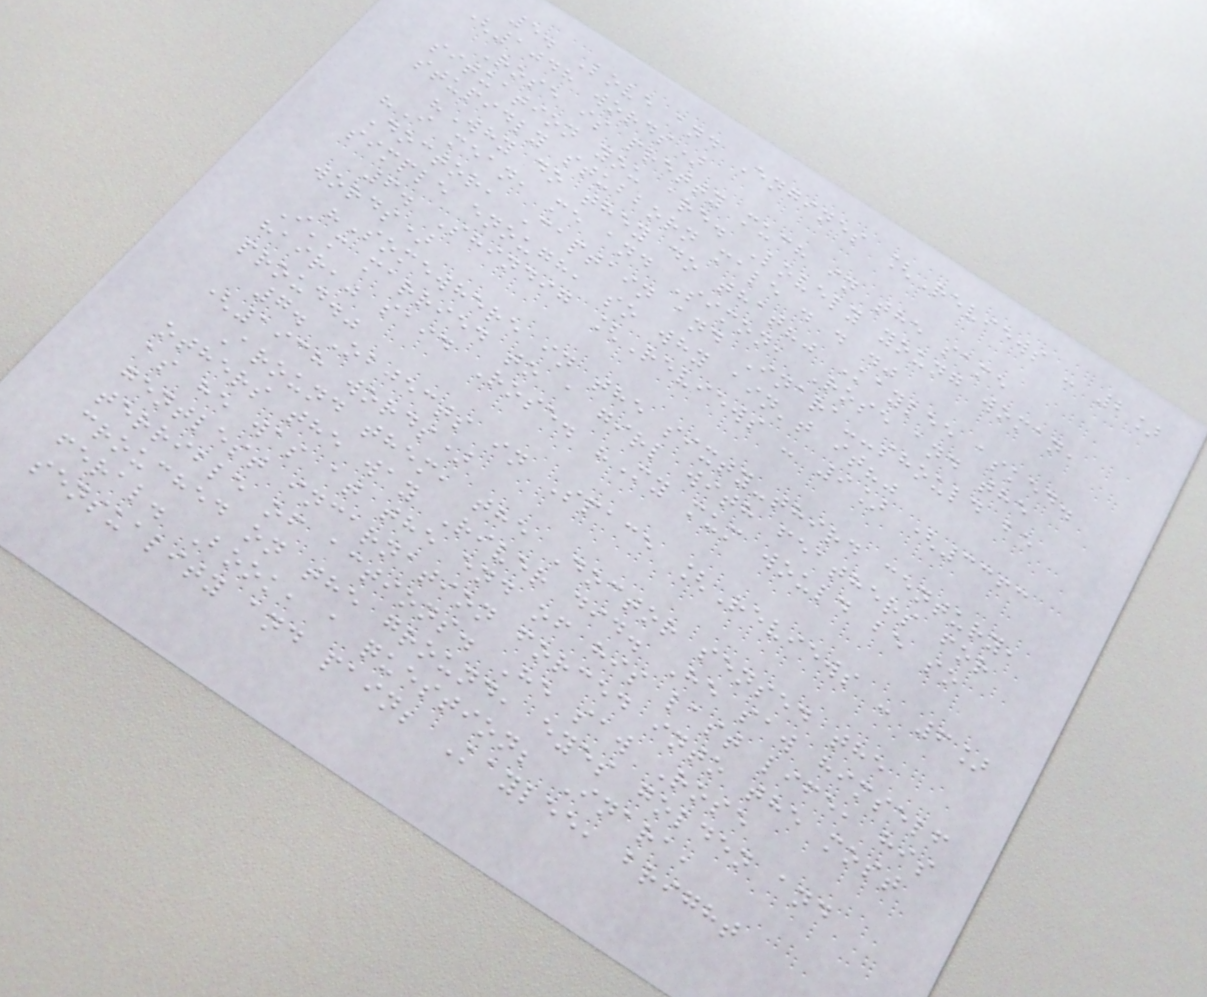5. Love and Engines [Reviews - 2]
(1048 words)
Rose is pretty much in the same
situation you are. Lovely young woman,
stupidly stubborn male . . ."
"Why do they do that?" Kaylee asked.
"I mean, me and Simon, Rose and the
Doctor, Captain and Inara--should be
simple enough, so why ain't it?"
6. Shindig [Reviews - 9] (3363
words)
"Somewhere in the sixty-third century,
I'm married to a girl with feathers for
hair," said Rose. "My mum would be so
proud."
7. Objects in Space [Reviews - 6]
(1938 words)
Around them, the Doctor sensed the
others the way River did. He saw himself
as he was at the end of his last life, his
gentlest incarnation forced into the most
terrible of actions. He saw Rose
crouched on the ground, eyes golden and
feral. Book, a question; Inara,
sensuality and pain; Kaylee, bright
